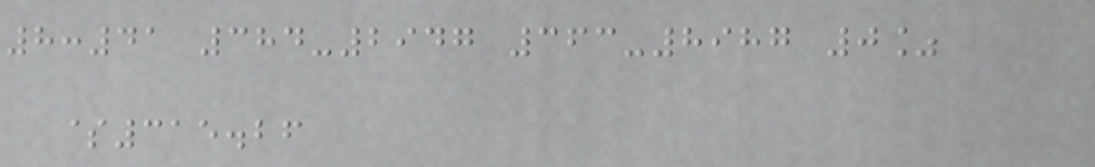8:41 384-2947 363-8987 0%
$315.26
